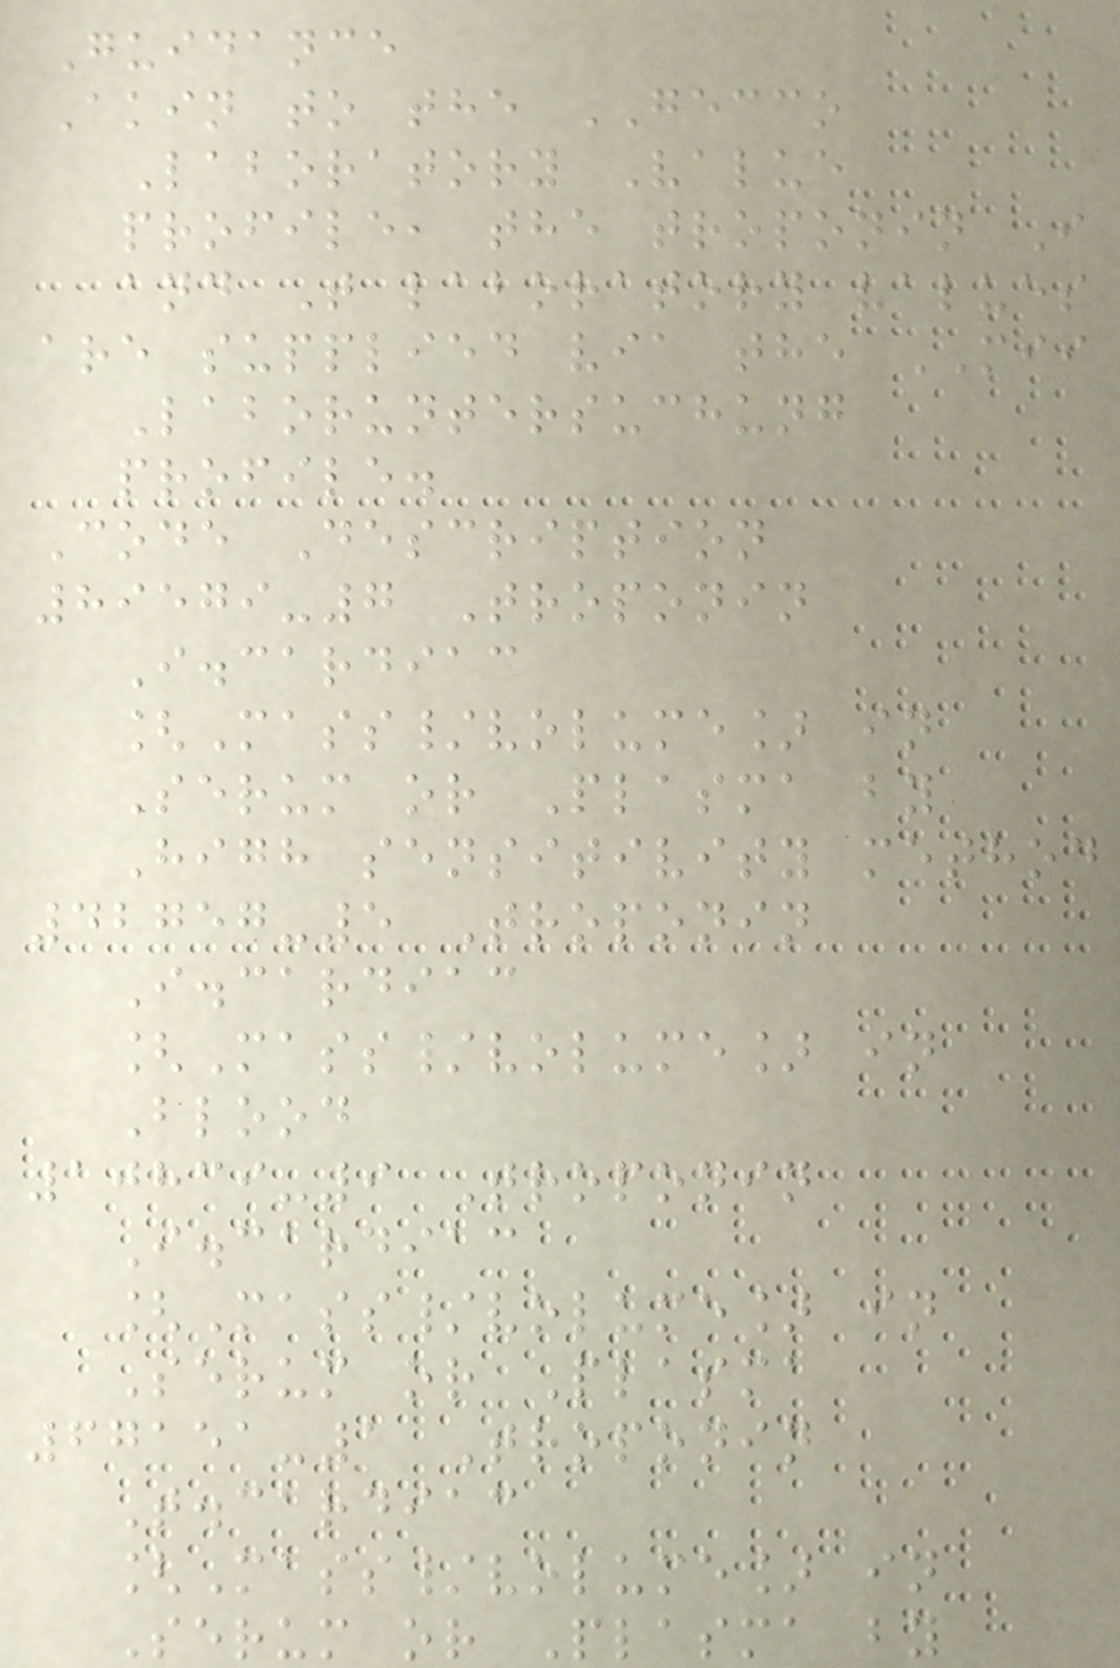Guidance
Akin to the GECCO
Laboratory Value
profile, the troponin I
and T laboratory values
are supplied via the MII
Laboruntersuchung
profile.
Code Description
89579-7 Troponin
I.cardiac
[Mass/volume] in
Serum or Plasma by
High sensitivity method
42757-5 Troponin
I.cardiac
[Mass/volume] in
Blood
10839-9 Troponin
I.cardiac
[Mass/volume] in
Serum or Plasma
67151-1 Troponin
T.cardiac
[Mass/volume] in
Serum or Plasma by
